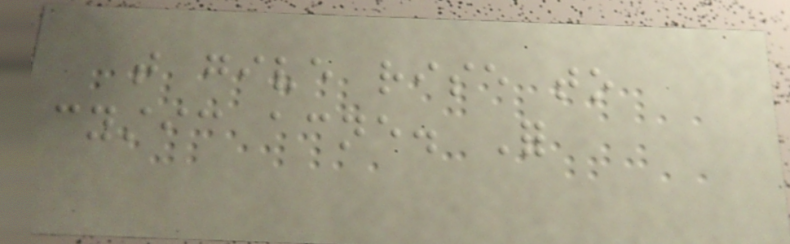that give rise to
cystic acne. For
